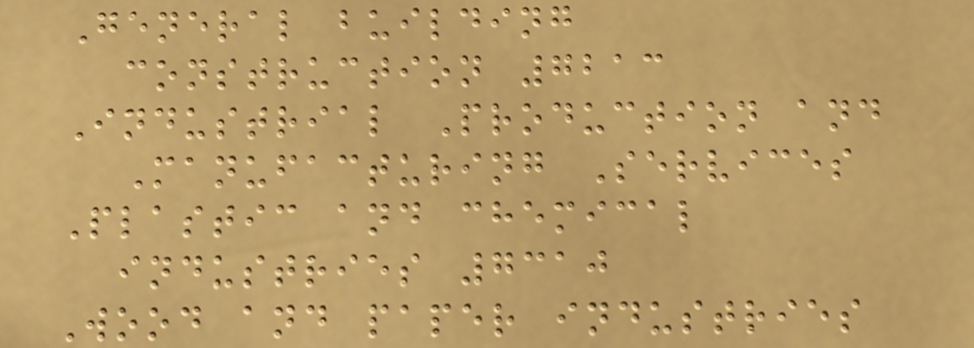General building
construction 7213
Industrial Production and
Manufacturing Services
Plastic and chemical
industries 7310
Wood and paper industries
